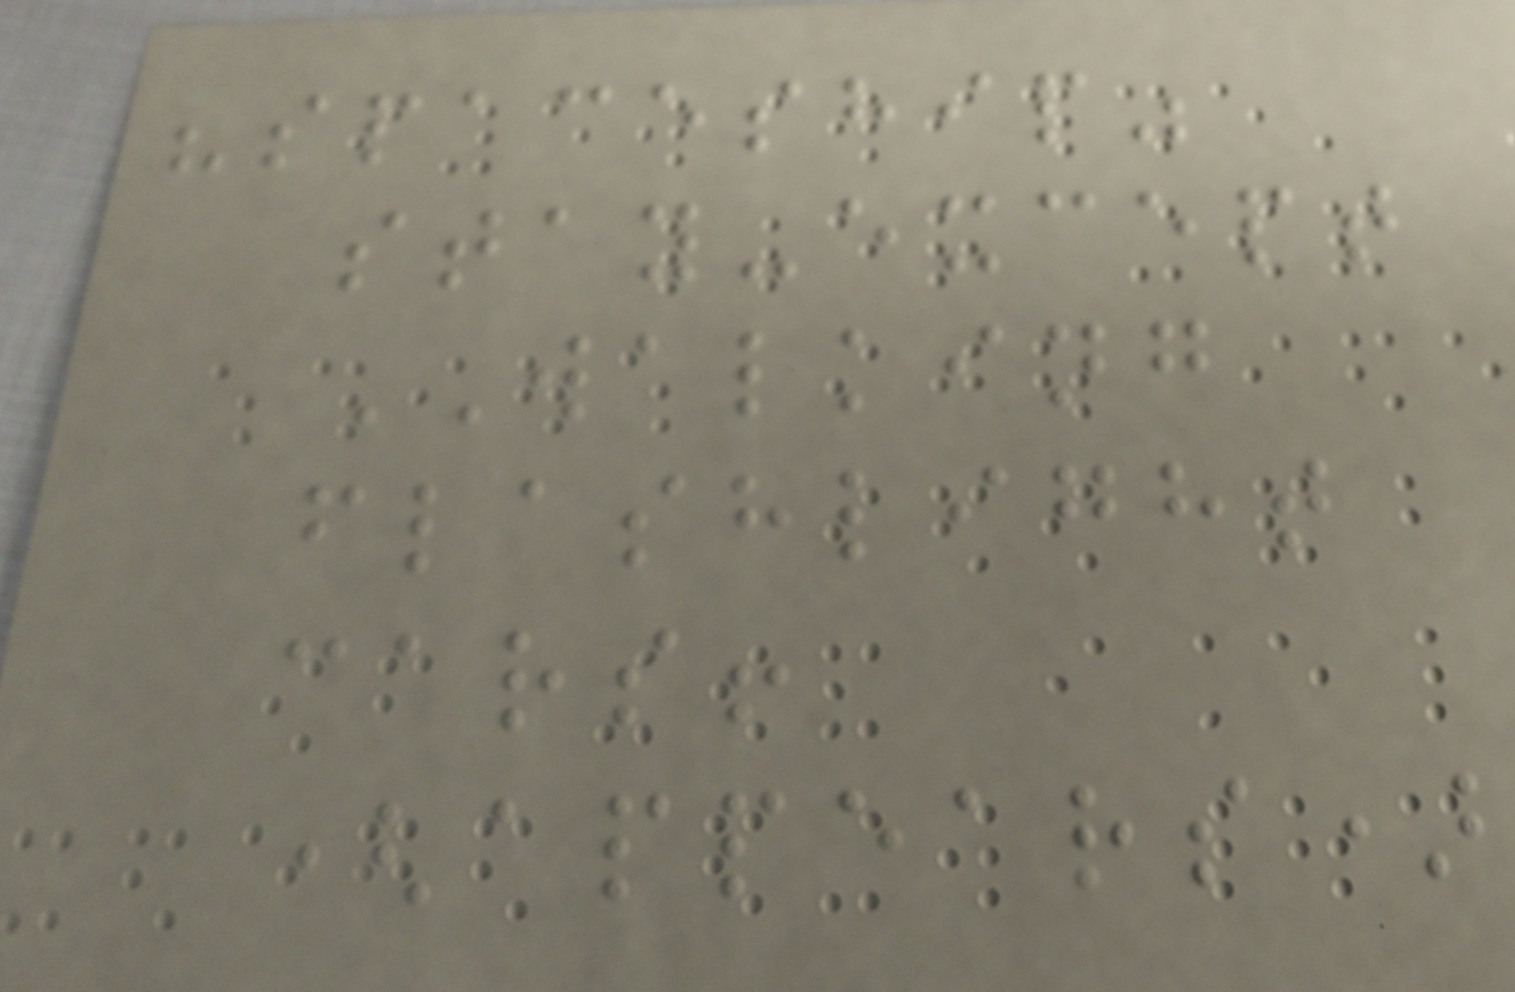"spaceship"
stay-except
WALKING
flashlight
cars!
(appears)
